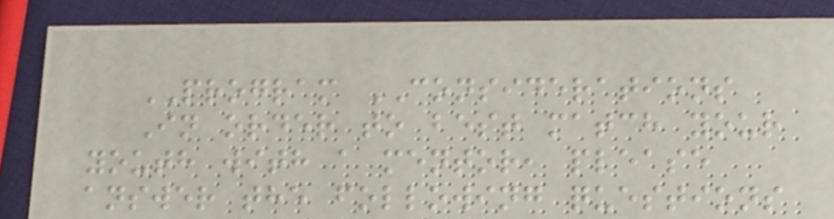PROGRAM CONSIDERATIONS
In order to best match your
youth with a mentor, please
answer the following questions
